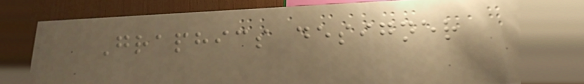Graphics designer
